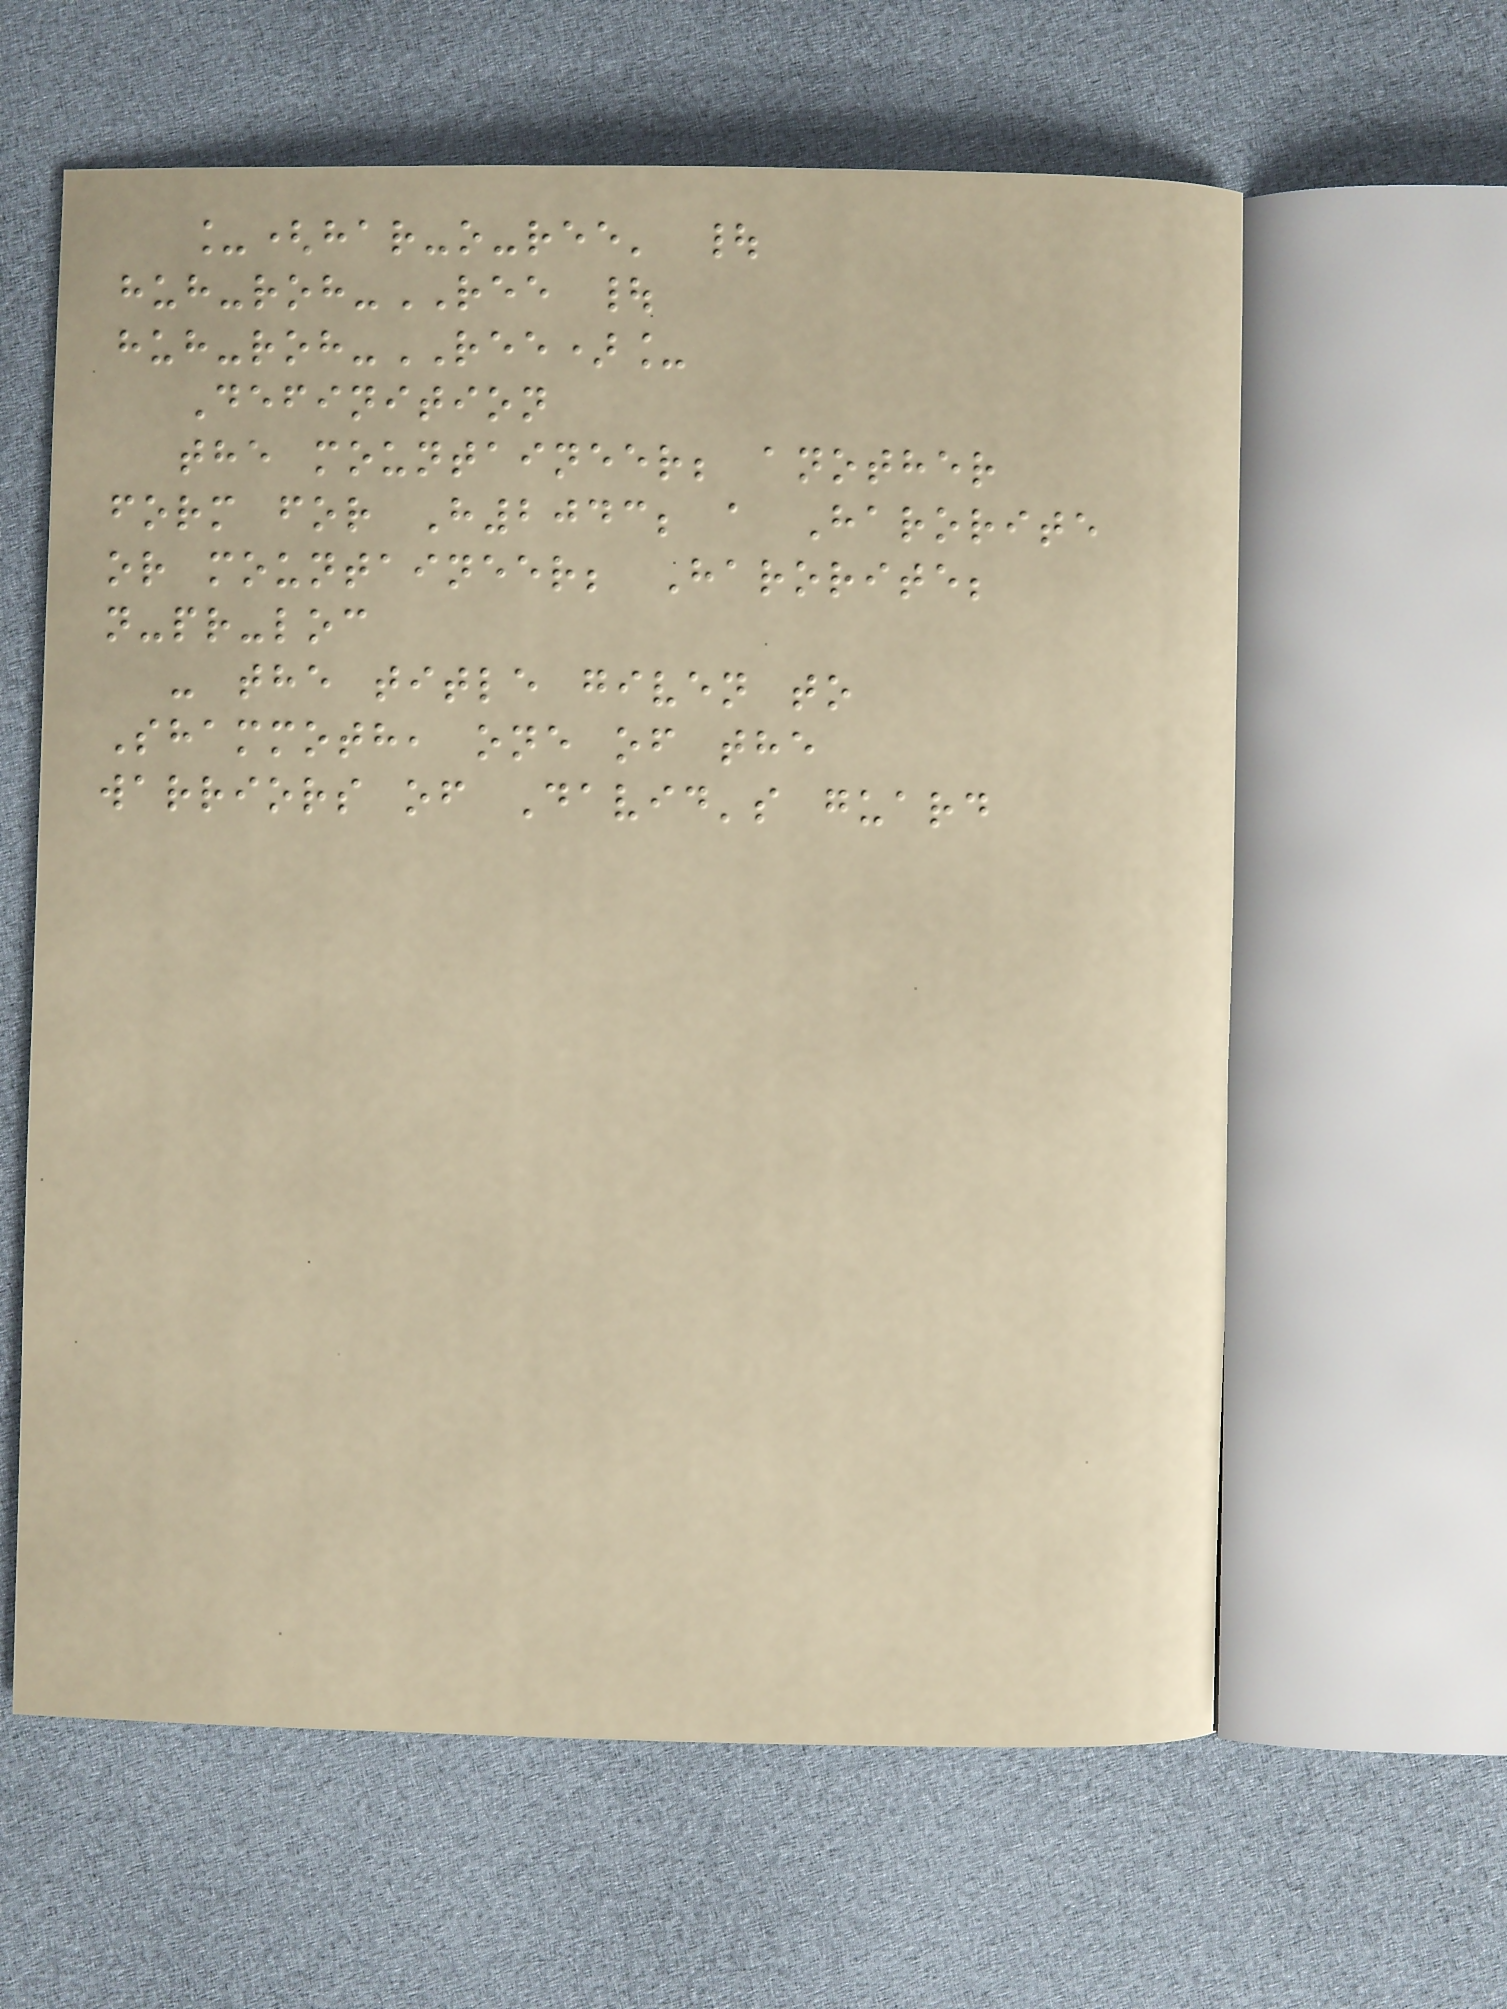_(har-o-ree' |
huh-roh-REE |
huh-roh-REE)_
Definition
the mountaineer; another
form for H2043; a Harorite
or mountaineer; Harorite;
n-pr-loc
- the title given to
Shammoth, one of the
warriors of David's guard
